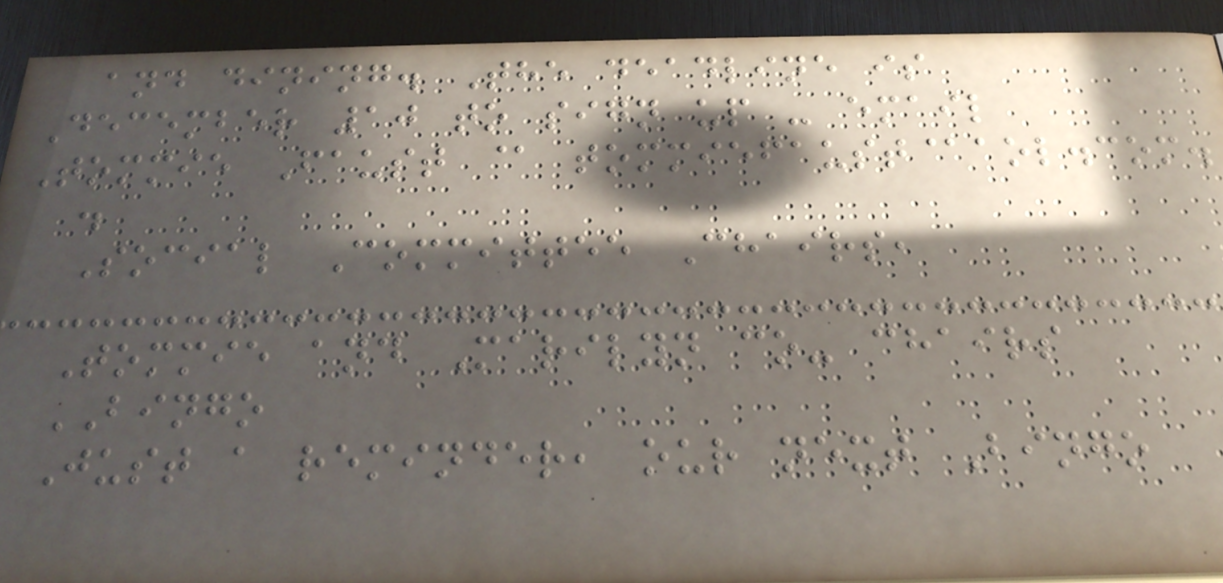and dining. The deadline is
December 10 to sign up - email
Tommie Faust @ tommiefaust@aol.com.
.
Social Committee Chairs,
Tommie and Marilyn co- chairs
BINGO
Just a reminder, our next Bingo
